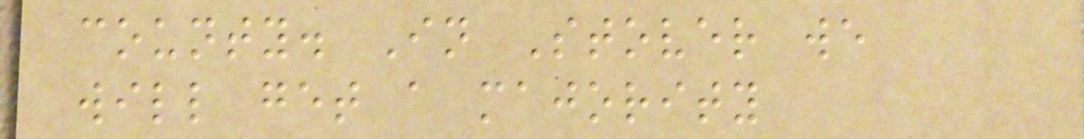county. In Stover we
will get a majority
